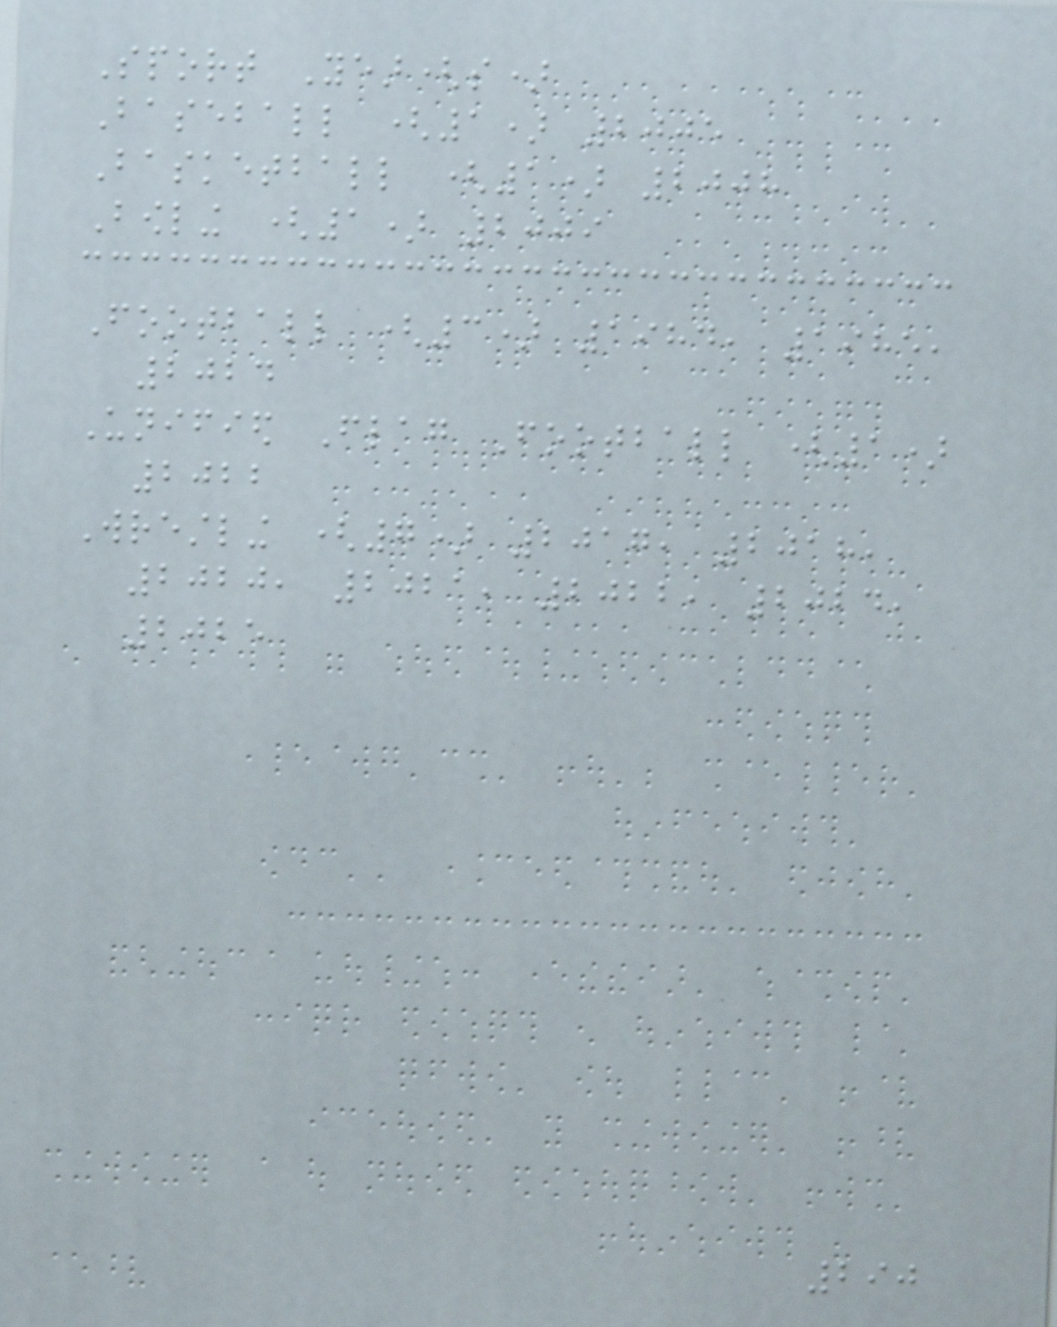Sport Year(s)
Baseball (1) 2005
Basketball (1) 2008
Bowling (1) 2009
Football (3) 1984, 1985,
2024
Unified Flag Football (1)
2022
Wrestling (7) 2017, 2018,
2020, 2021, 2022, 2024,
2025
290
